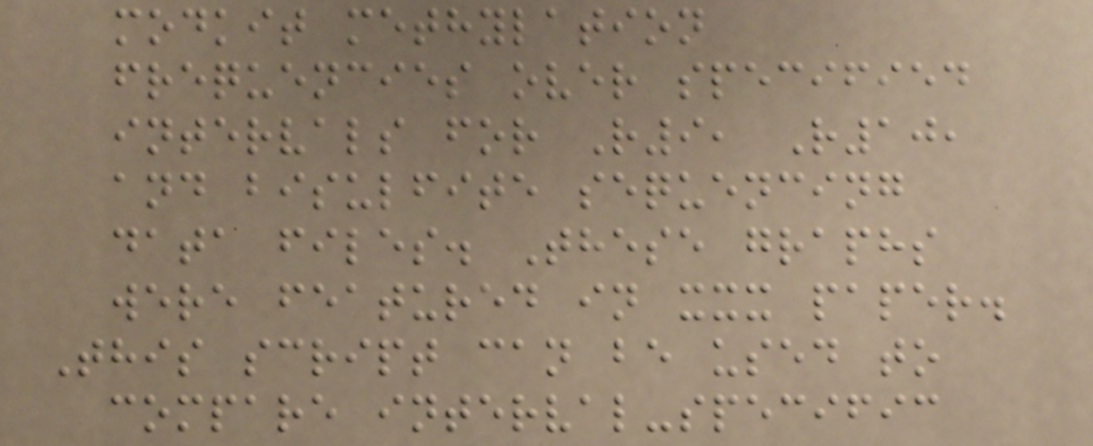modkit methylation
frequencies over specified
intervals for R9, R10,
and bisulfite sequencing
data files. These graphs
were featured in xxx paper.
This script can be used to
compare interval-specific
